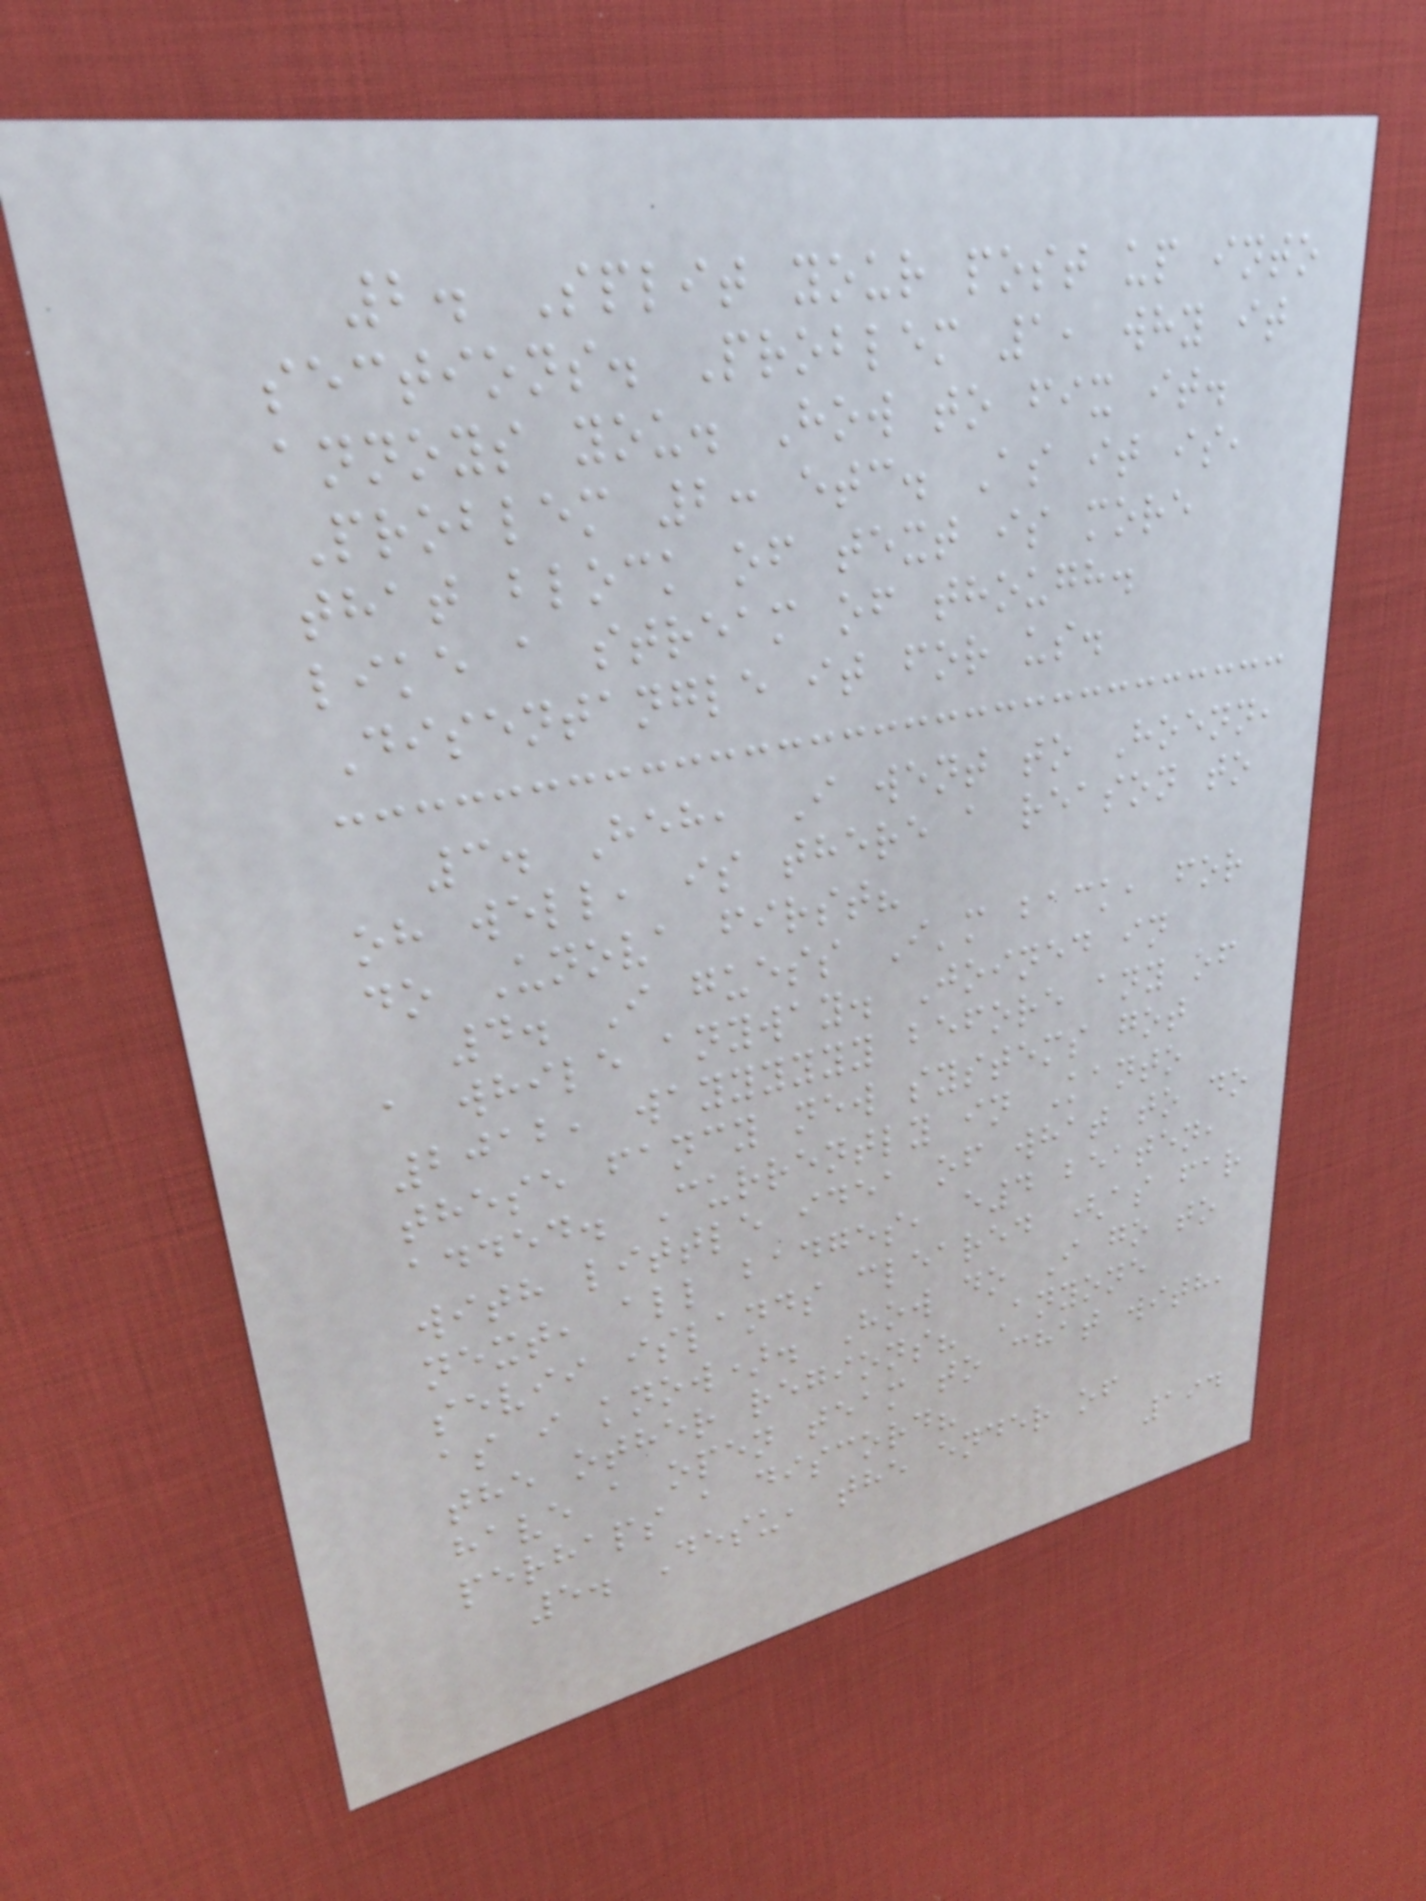2. Split your post up into
sections. Problem 1, why it
annoys you. How to fix it.
Problem 2: etc. As it is,
that block of text is more
like a stream of though.
Disentangle it for us.
3. Heh, I went to Hoenn,
oh well, is there a reason to
do Unova first?
4. I guess I'm back, for
a while anyway. Joined in
2012, wayyyyyy before any of
these fancy new systems got
added. Currently in Kanto
with little idea of what to do
next, all badges, e4 beaten,
sevii islands cleared (as far
as i know). How do I go to
the other regions? Anyone
have a open team to chat with,
perhaps a discord?
5. Desu, the ender of
194
